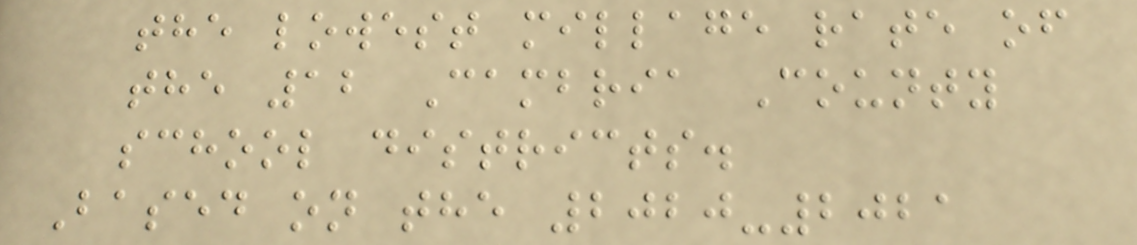the lowest millage rate of
the 12 Cambria County
school districts.
Based on the 2020-2021
